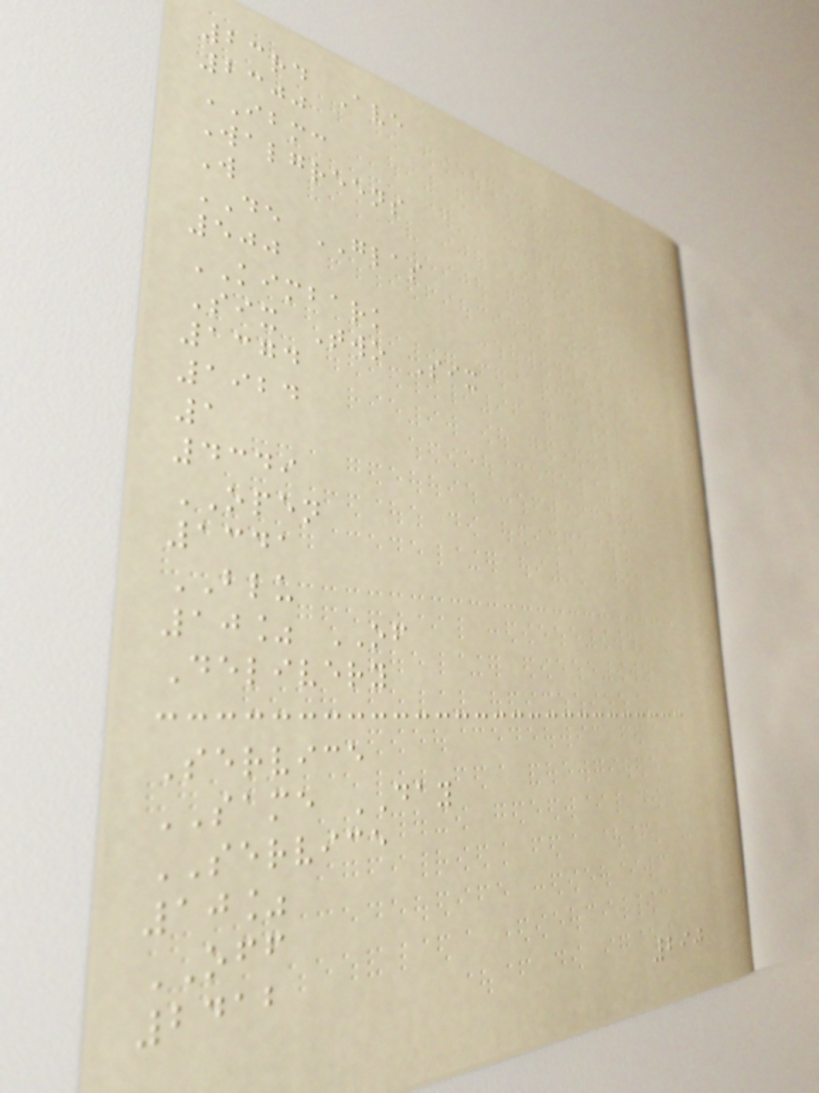23rd Ave
2300
IBMC
Walgreens
W
DE GLAS
500
KIMBARK
Six Two Six
1374
1924
1
4349
OPEN
1341
BLU
10% OF
Delivery
Service
SAME DAY
SERVICE
10%
OFF
2412
290
